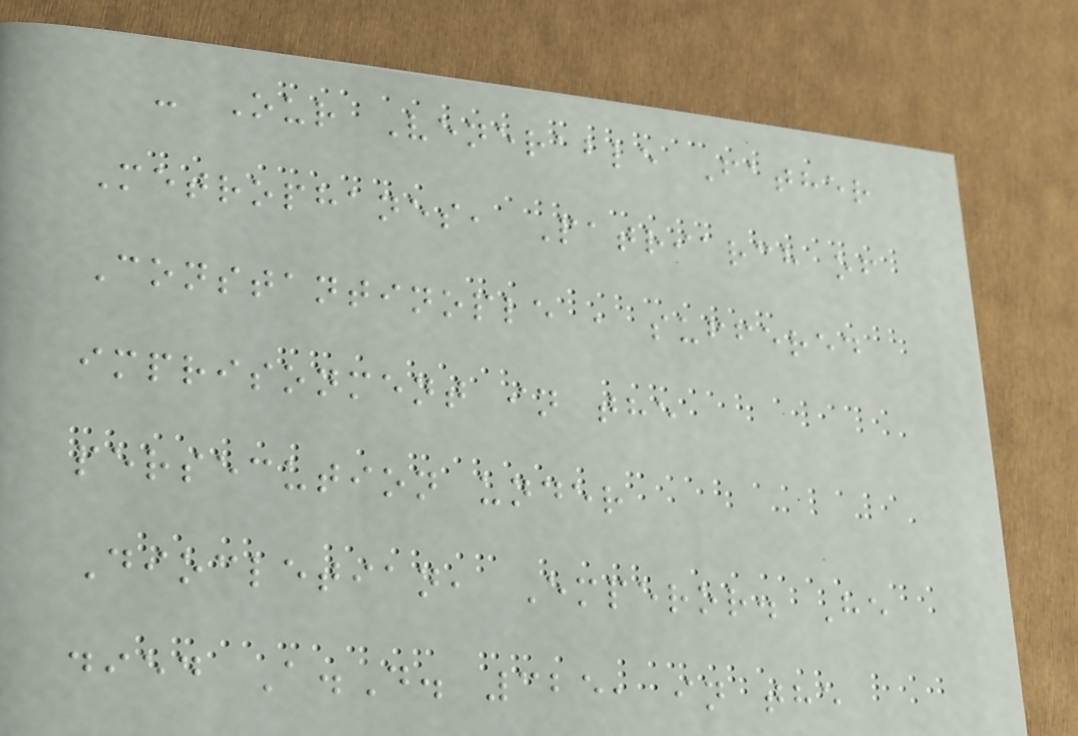- Our Venerable Father
Metrophanes, Patriarch of
Constantinople , suffered
imprisonment in the
persecution under
Diocletian, Emperor. He
died A.D. 325, in the
